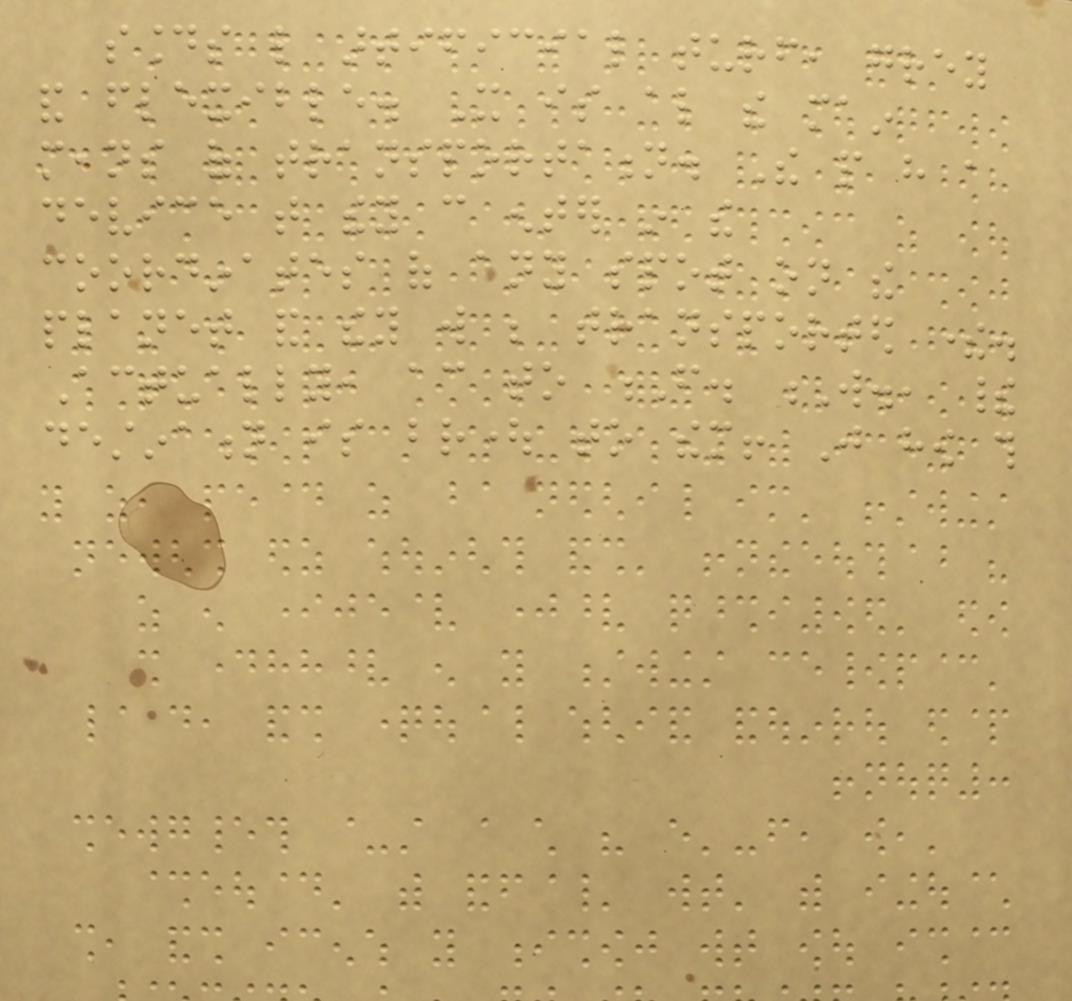sounds like artificial turf, grey
and flexible. It is also the main
means of transportation. The people have a
device that they can enter in the
coordinates of any spot on the
planet and they will be transported there.
Actually, according to F. W., their
destination is brought to them! Just how this
